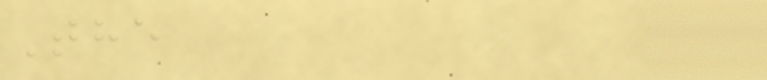The
